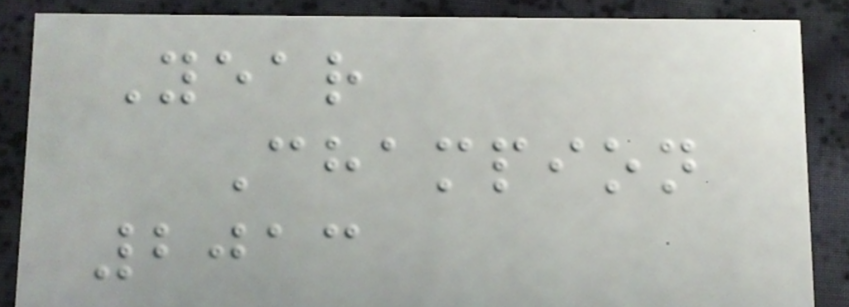Year
Champion
2013
